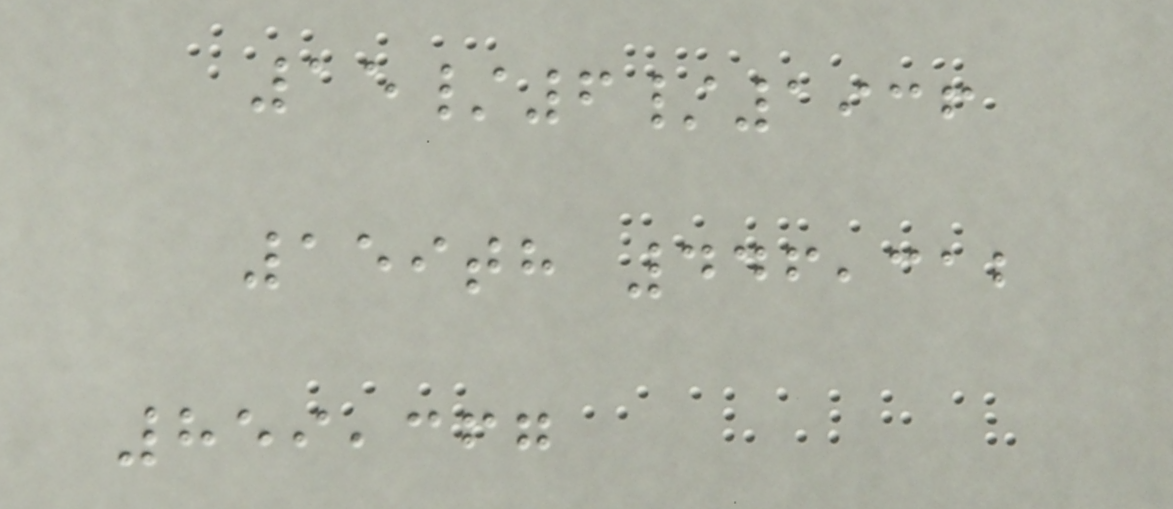15/6/1936
159th 446,312
859,367
